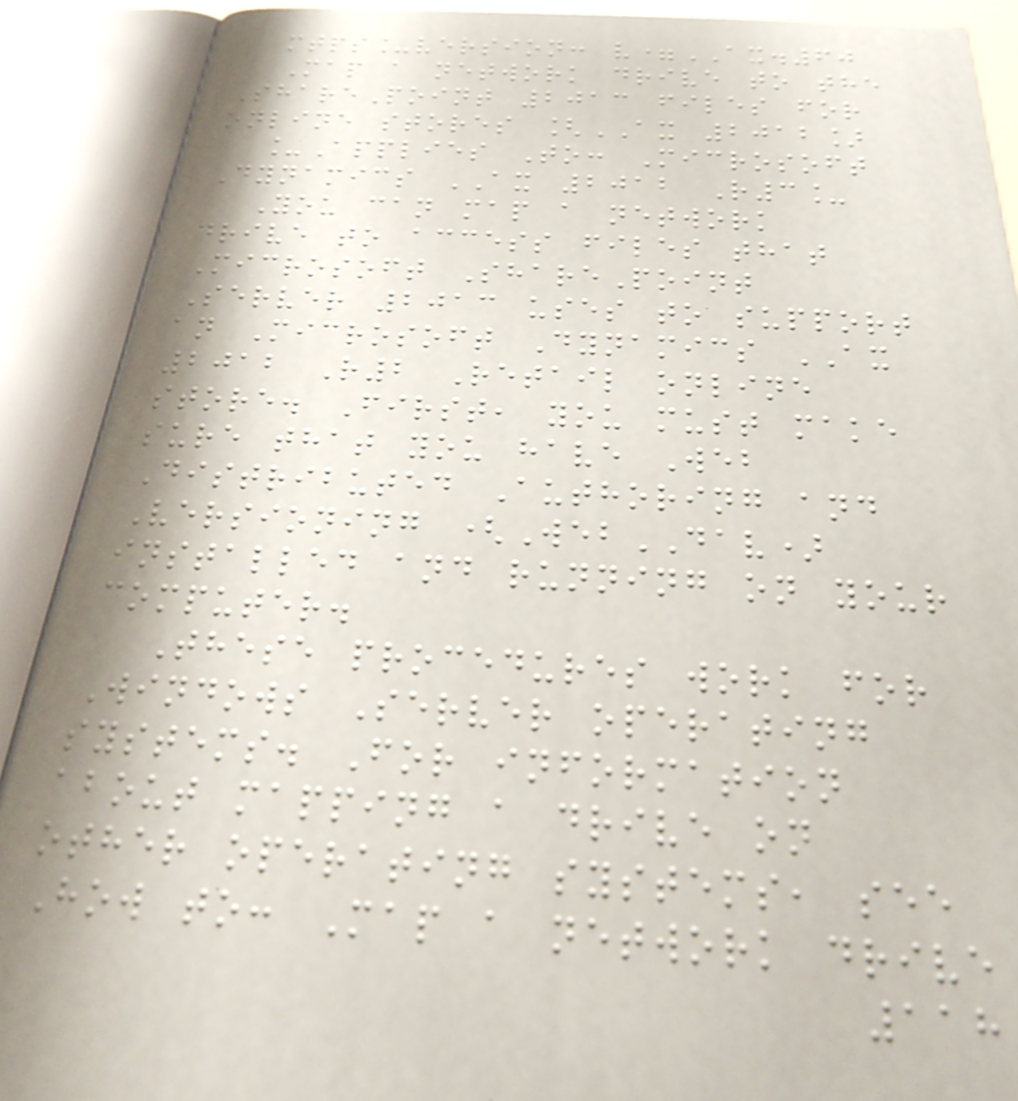mtps_version: v=AX.60
Map a network drive to the
SharePoint 2013 files for
online stores [AX 2012]
_Applies To: Microsoft
Dynamics AX 2012 R3_
You can map a network
drive to access files that
Microsoft SharePoint
Server 2013 uses to support
an Microsoft Dynamics AX
2012 R2 Retail online
store. First, you must make
sure that you have Web
Distributed Authoring and
Versioning (WebDAV)
installed and running on your
computer.
These procedures work for
Windows Server operating
systems. For information
about mapping a drive on
other operating systems, see
How to: Map a network drive
118
